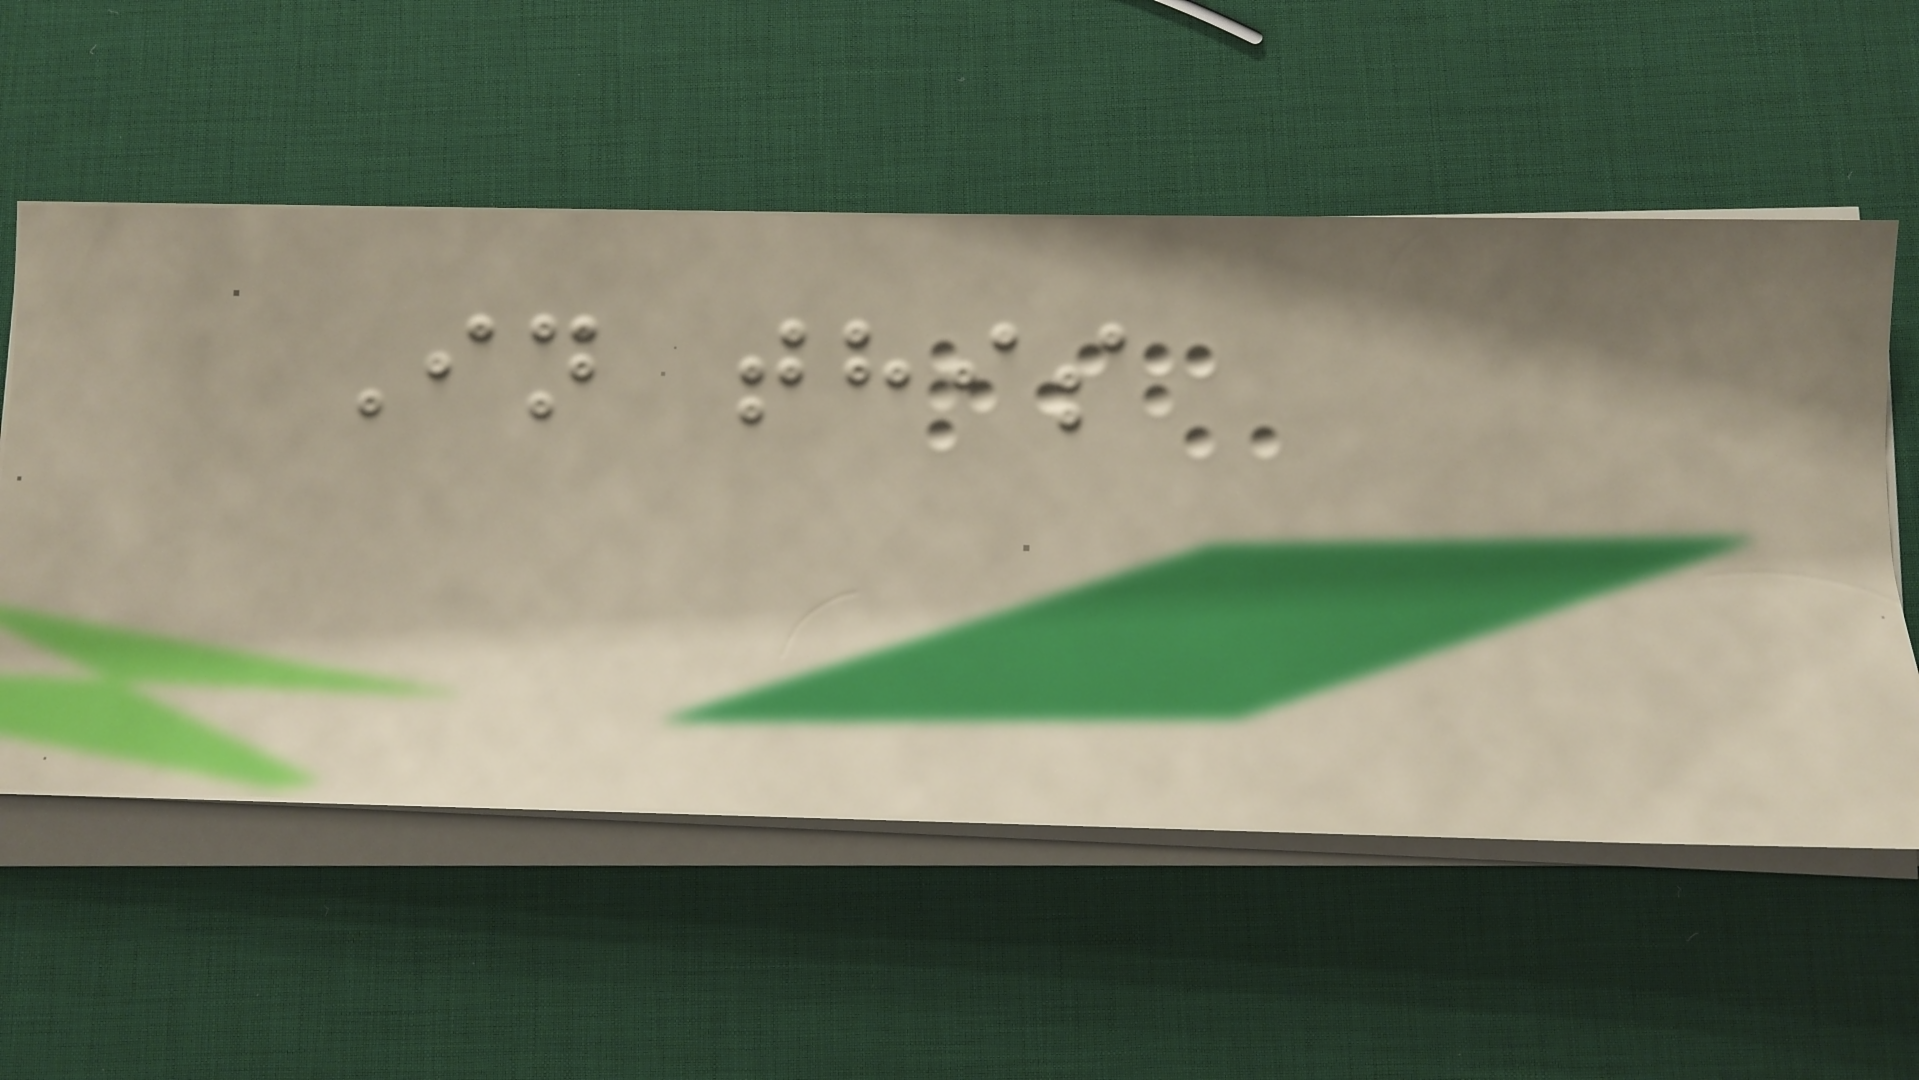In this
